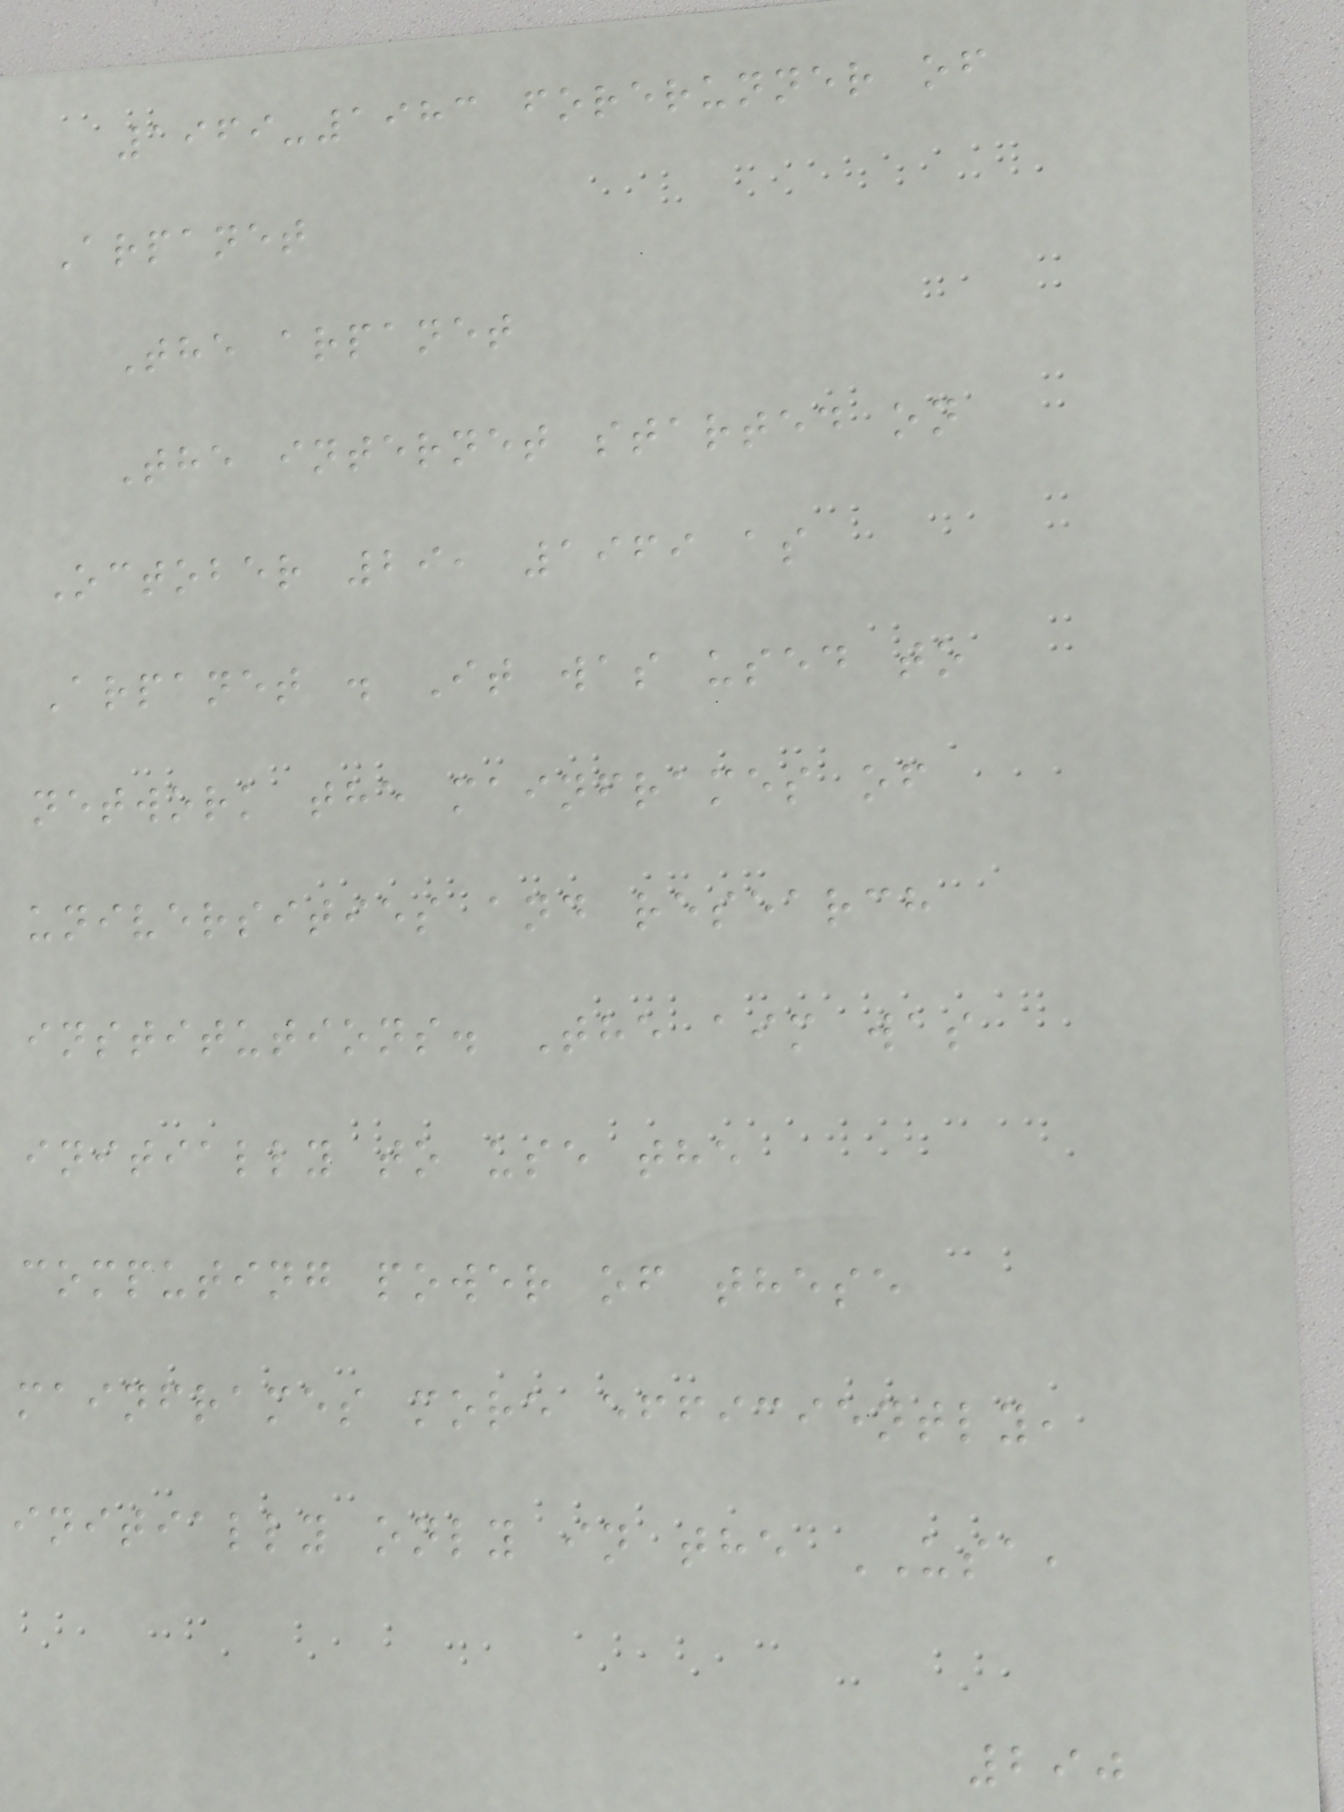1969-1983 forerunner of
Arpanet
The arpanet
The internet started on
October 29, 1969 as
Arpanet . It was used to
network the mainframes of
universities and research
institutions. The aim was
initially to use the
computing power of these
mainframes more efficiently,
initially only in the USA,
290
